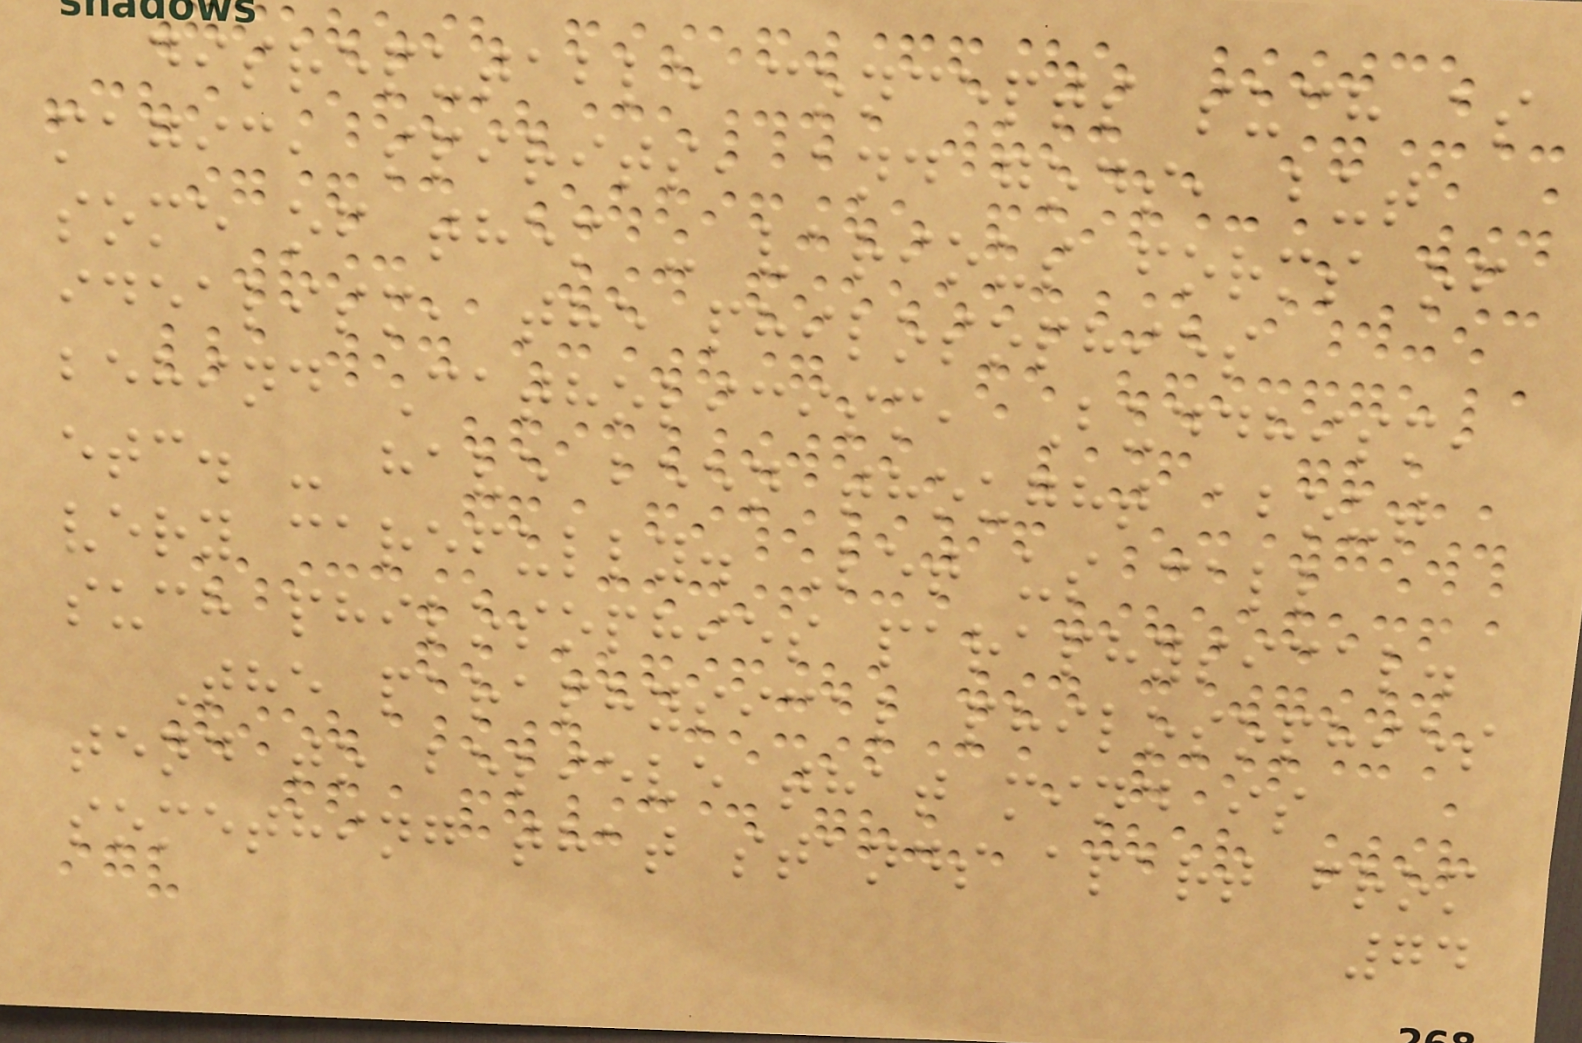disreputable concepts such as
magic, spirits, and gods, but
some of them - various forms of
idealism, the philosophies
behind Catholicism, Buddhism,
etc. - have been thought about
very carefully. Let us call
such philosophies paraphysical.
The paraphysical philosophies
tend to believe that mind is
something that stands apart from
74
